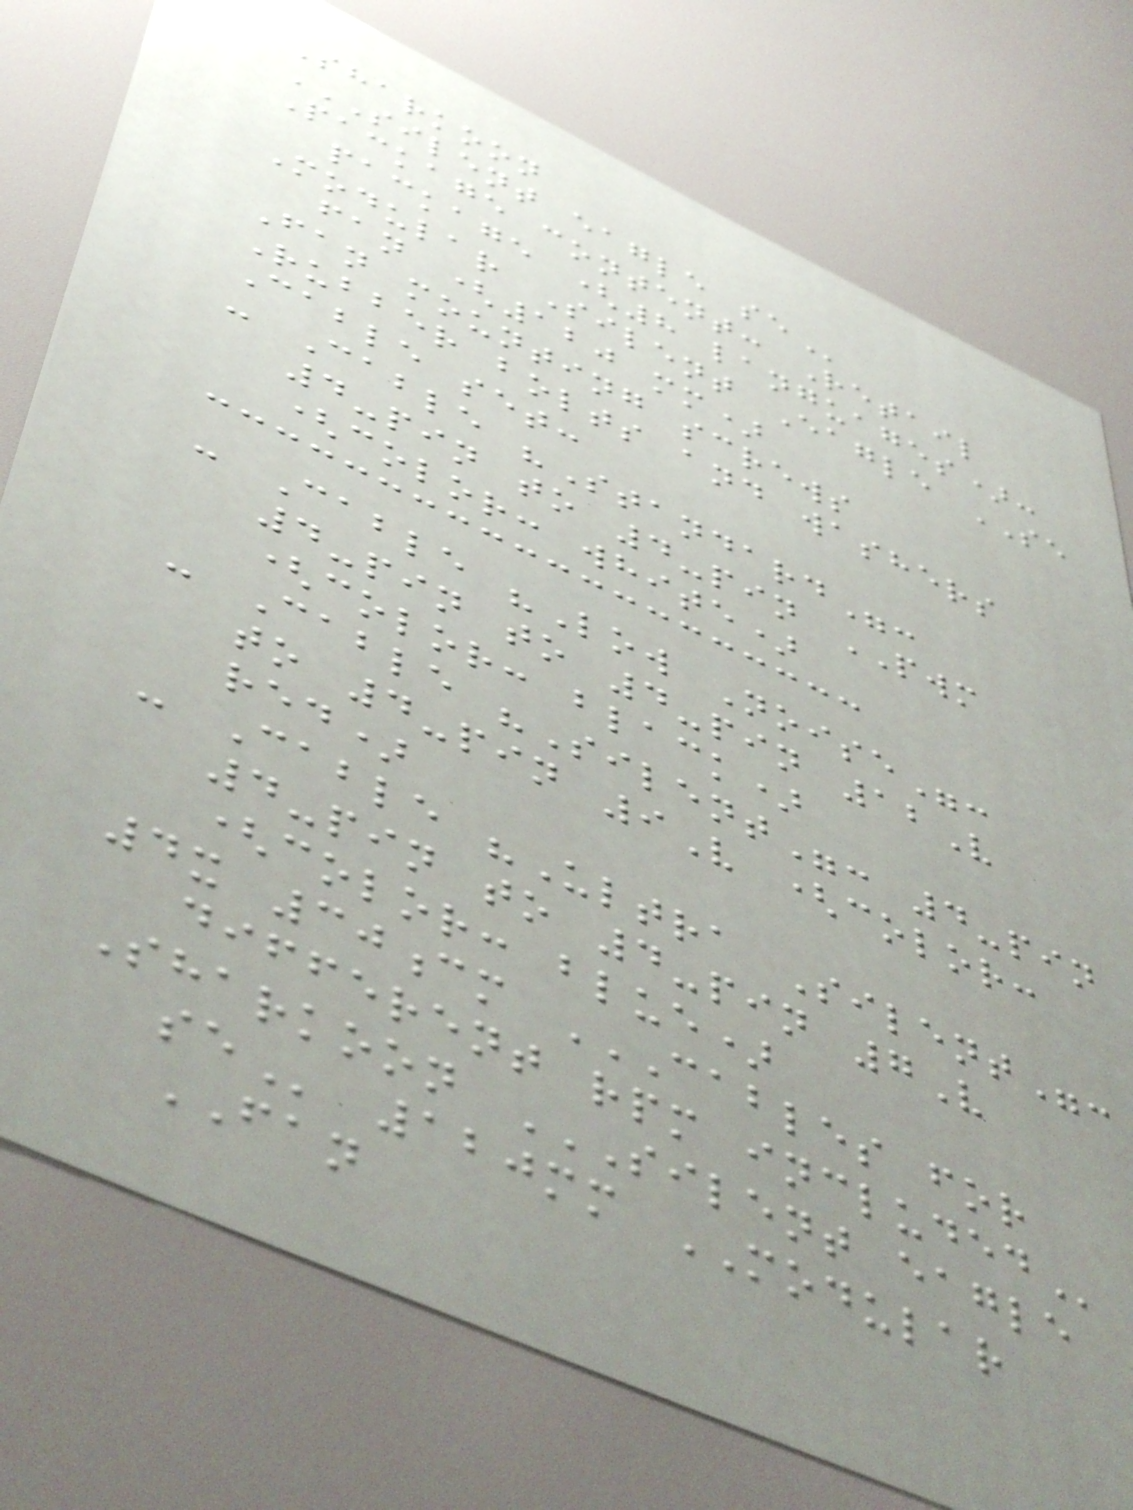Sharkoon
SILENT EAGLE SE
Package content: Retail
package (8 languages):
Modular Silent Eagle SE
fan (120 mm)
Fan mounting screws
Rubber bolts and washers
Cable set:
- Cable "Standard":
4-pin to 4-pin PWM
(color: white)
- Cable "Low Noise":
4-pin to 4-pin 12V
(color: black)
- Cable "Silent": 4-pin
to 4-pin 9V (color:
red)
- Cable "Ultra Silent":
4-pin to 4-pin 7V
(color: blue)
4x 30cm CABLES FOR
DIFFERENT RPM INCLUDED
Sharkoon SILENT EAGLE
SE 120mm MODULAR
FAN
